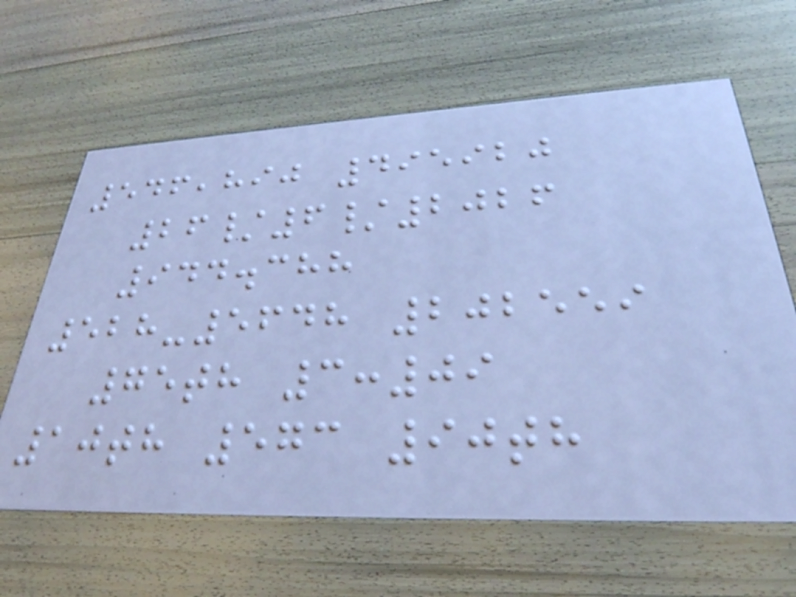546,890 495920
26/6/2026
944.388
528-5648 202559
75th 3:09
10th 573 90th
